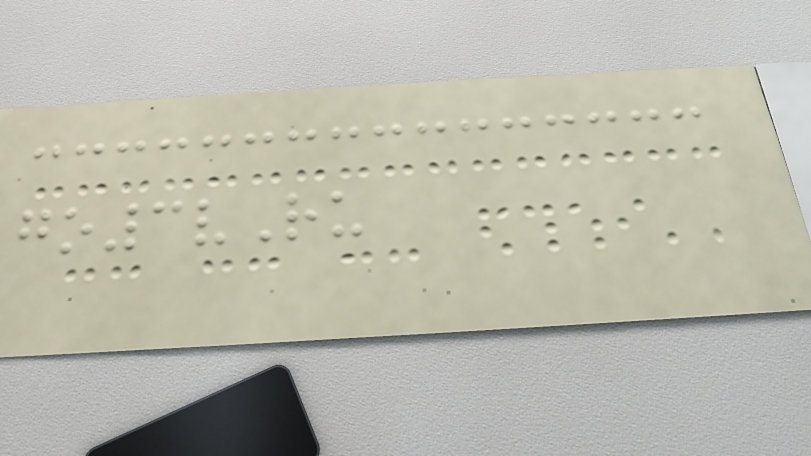go3vRu
